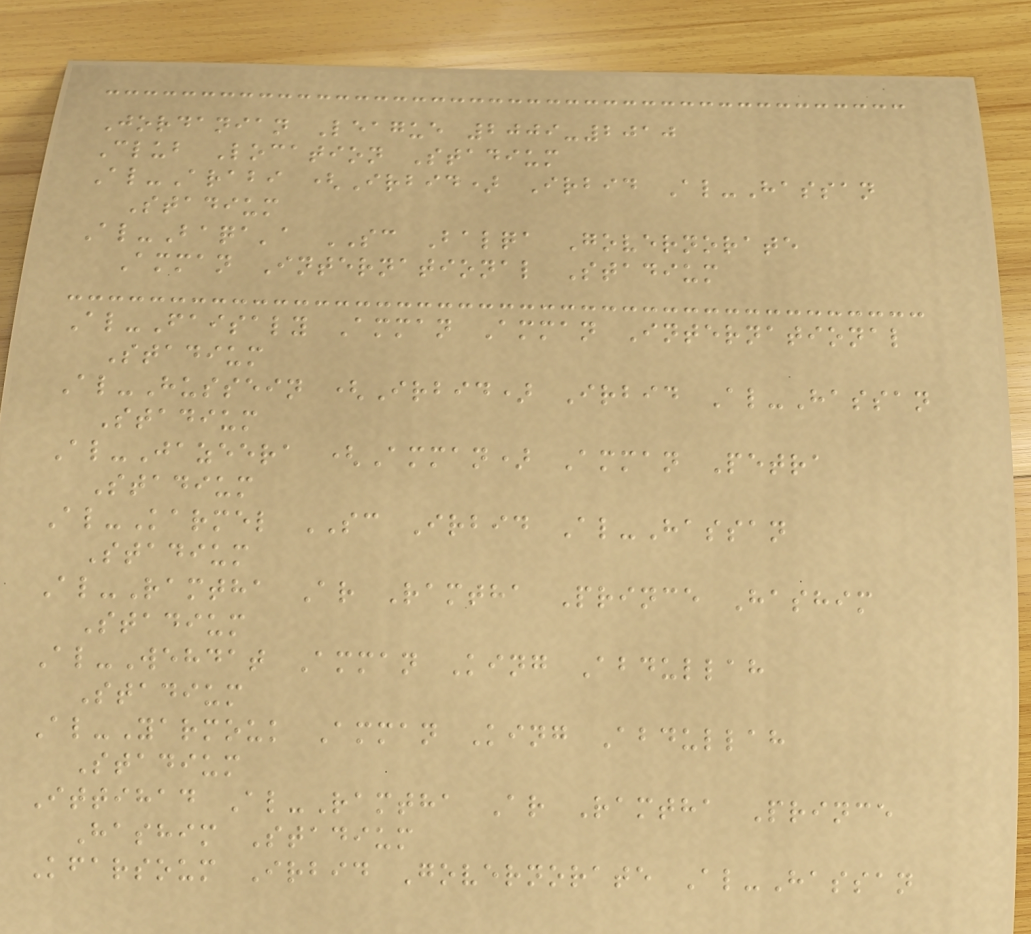Jordanian League 2009-2010
Club Location Stadium
Al-Arabi (Irbid) Irbid Al-Hassan
Stadium
Al-Baqa'a SC Balqa Governorate
Amman International Stadium
Al-Faisaly Amman Amman International
Stadium
Al-Hussein (Irbid) Irbid Al-Hassan
Stadium
Al-Jazeera (Amman) Amman Petra
Stadium
Al-Karmel SC Irbid Al-Hassan
Stadium
Al-Ramtha Ar Ramtha Prince Hashim
Stadium
Al-Wehdat Amman King Abdullah
Stadium
Al-Yarmouk Amman King Abdullah
Stadium
Ittihad Al-Ramtha Ar Ramtha Prince
Hashim Stadium
Kfarsoum Irbid Governorate Al-Hassan
